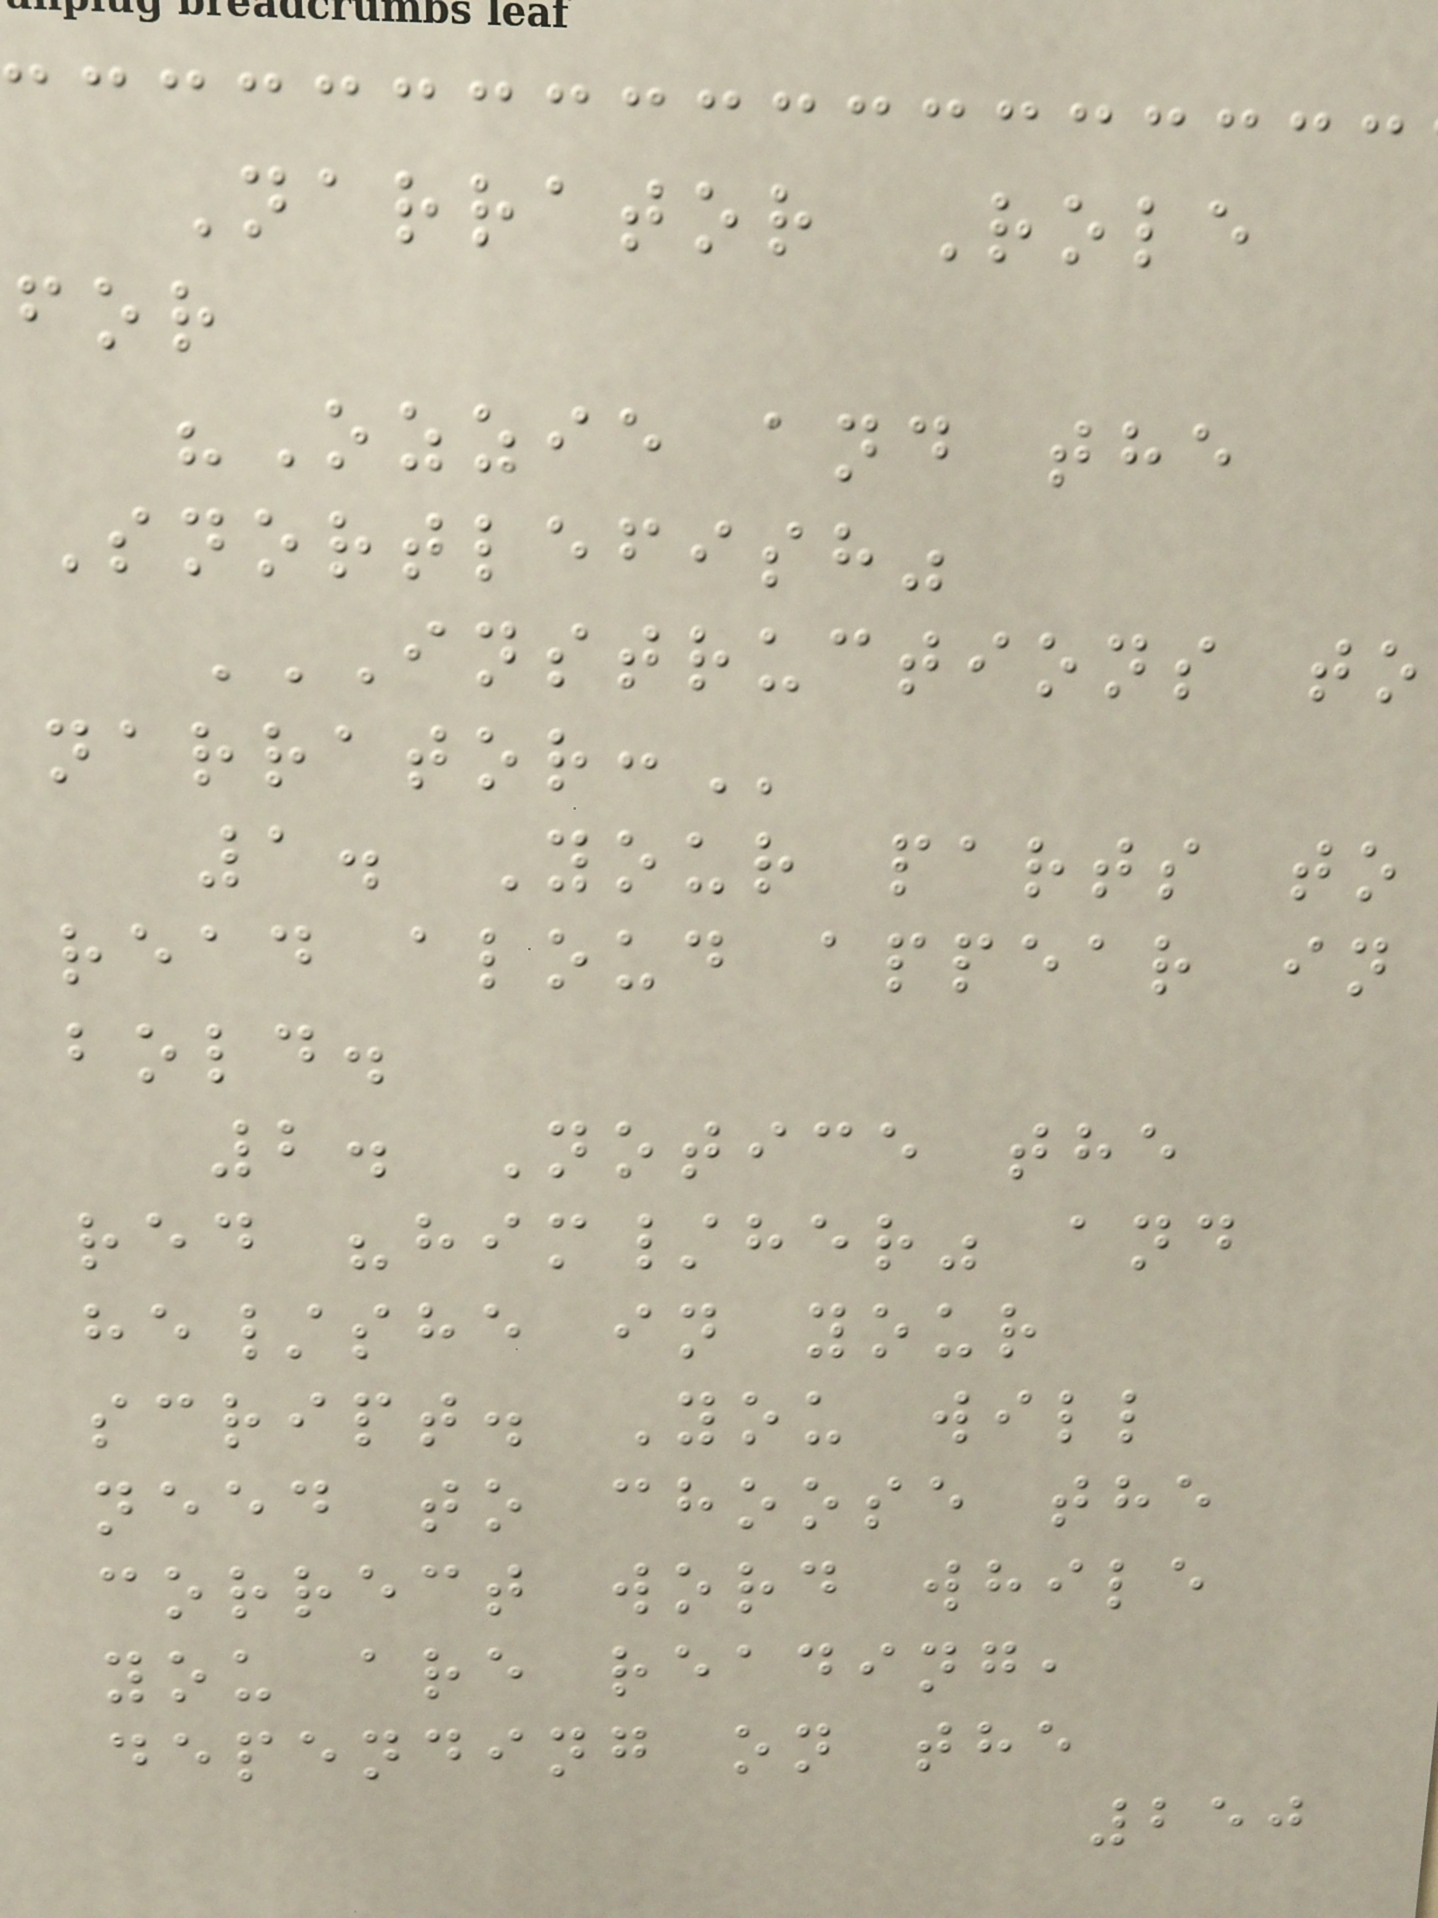Narrator Role
for
"Ozzie and the
Snortlefish"
INSTRUCTIONS TO
1. Your parts to
read aloud appear in
bold.
2. Notice the
red "him/her" and
he/she in your
script. You will
need to choose the
correct word while
you are reading,
depending on the
250
